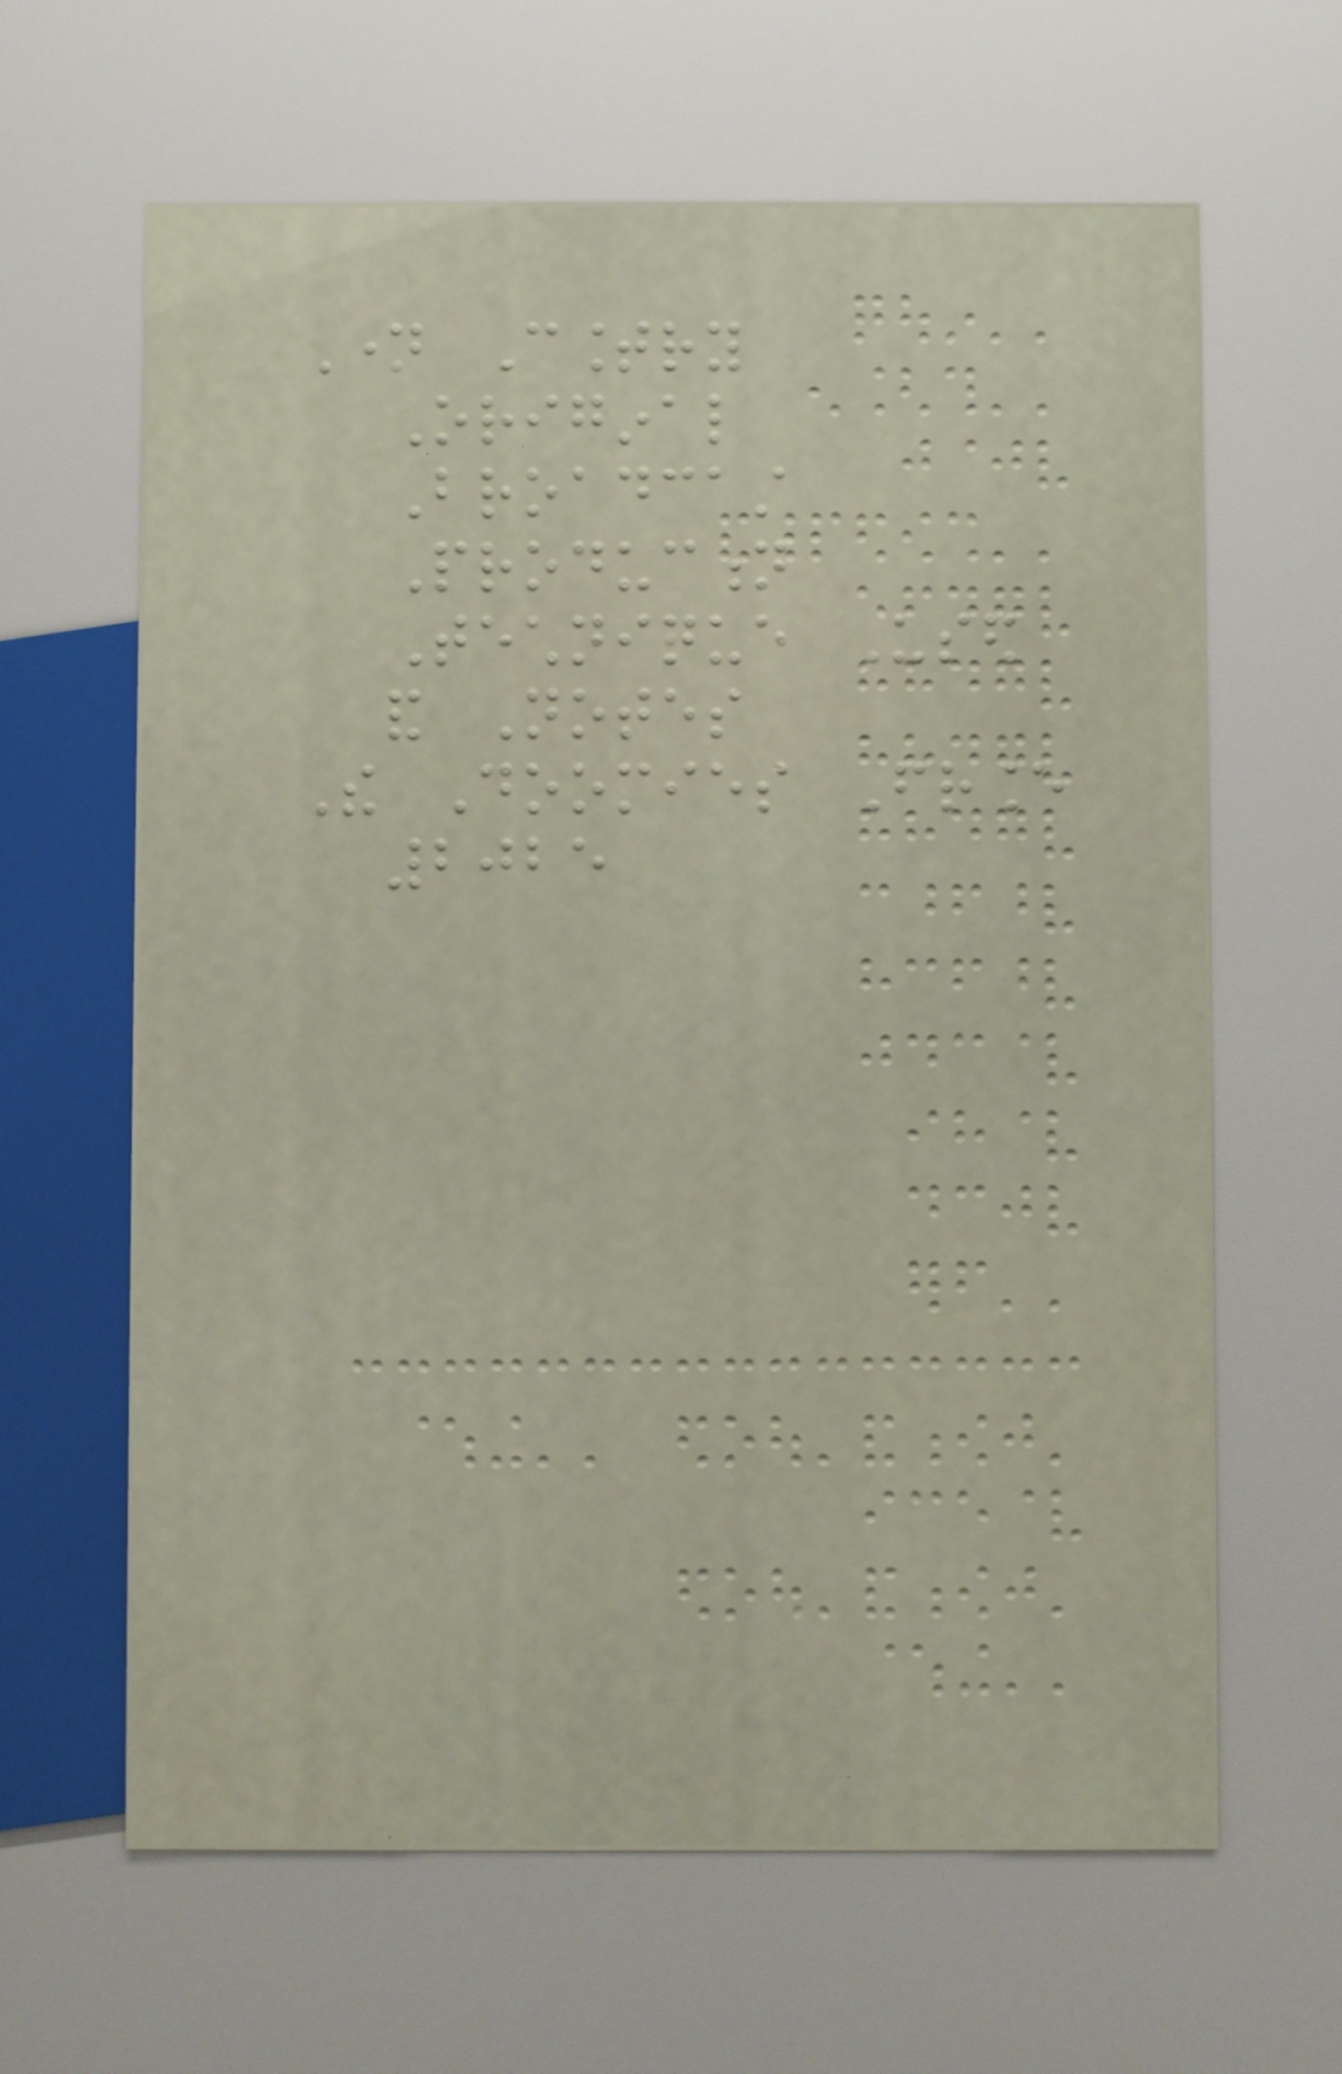Name Country
Original
Broadcast
Production
Technique Used
and Notes
The Doomies France
2025
